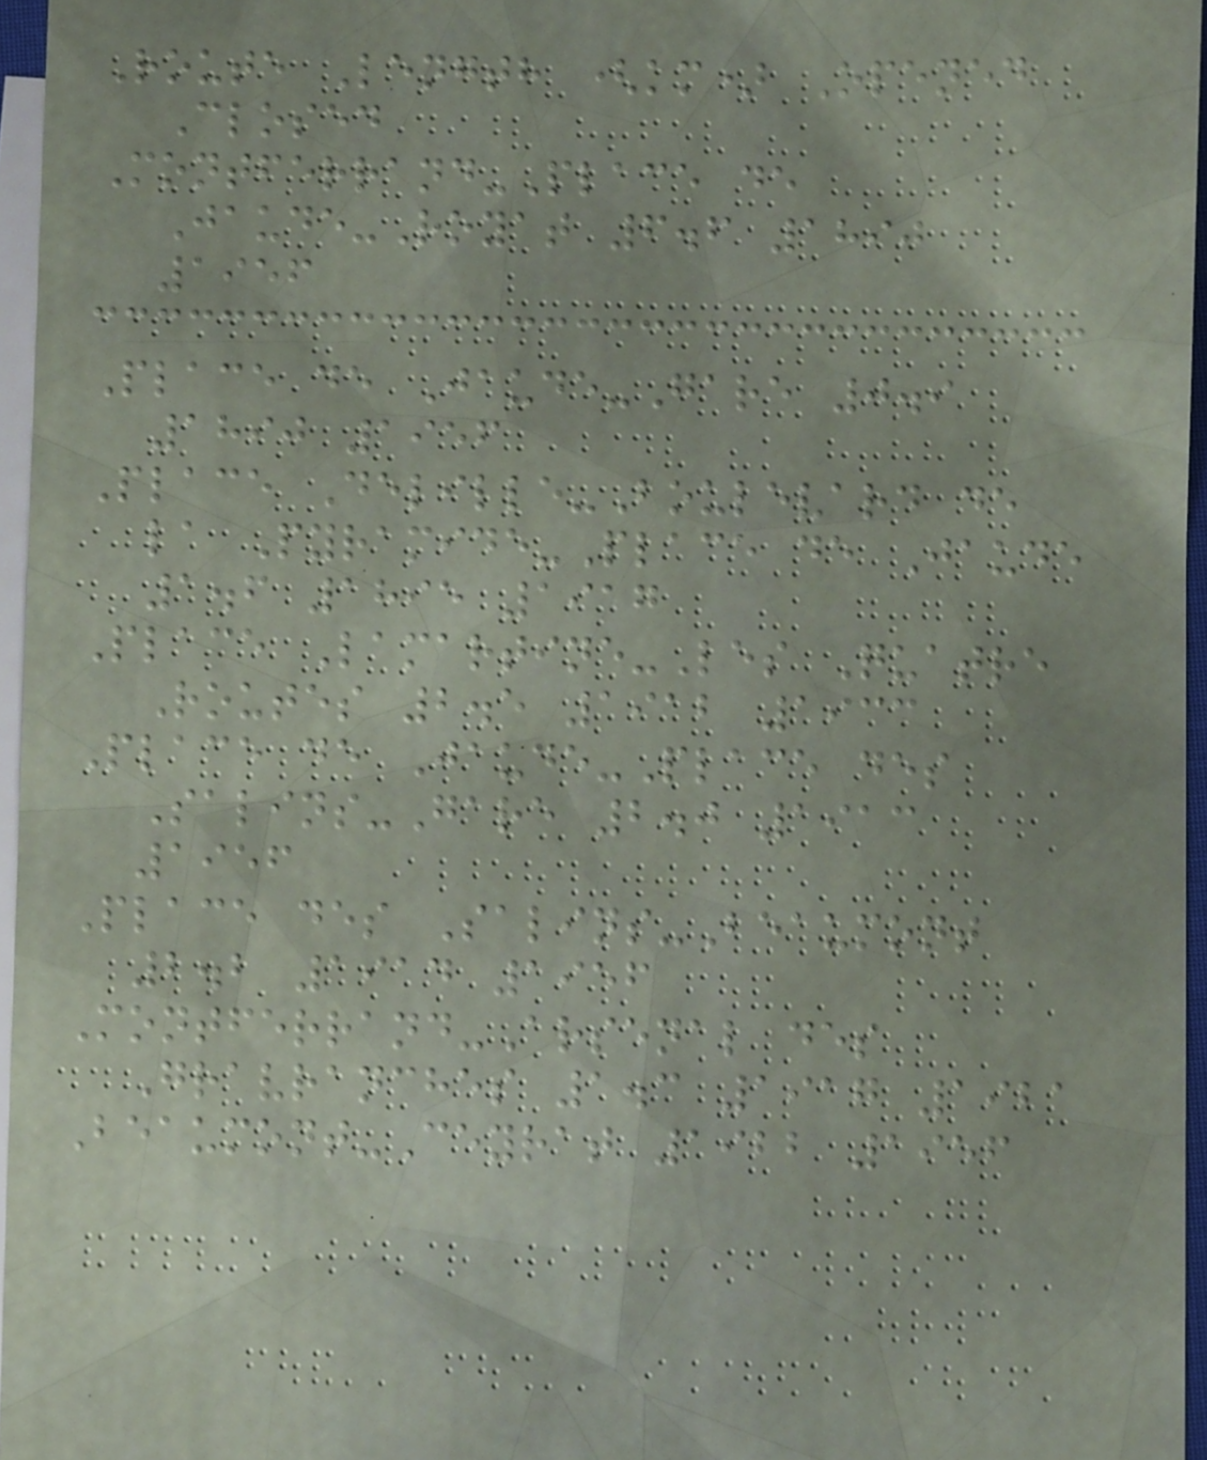Route Length (km) Opened
Closed
Montferrand-Place de
Jaude-Royat 6.6 1890
1956
Place de Jaude-Gare 0.9
1890 1956
Place Delille-Boulevard de
la Pyramide-Place de Jaude
1.6 1895 1917
Place Lamartine-Les Quatre
Routes 2.5 1912 1933
Place de Jaude-Place des
Salins-Gare 2.0 1913
1956
Place des Salins-Beaumont
2.2 1914 1956
Montferrand-Arsenal des
Gravranches 1.3 1917 1921
Beaumont-Ceyrat 1922 1956
